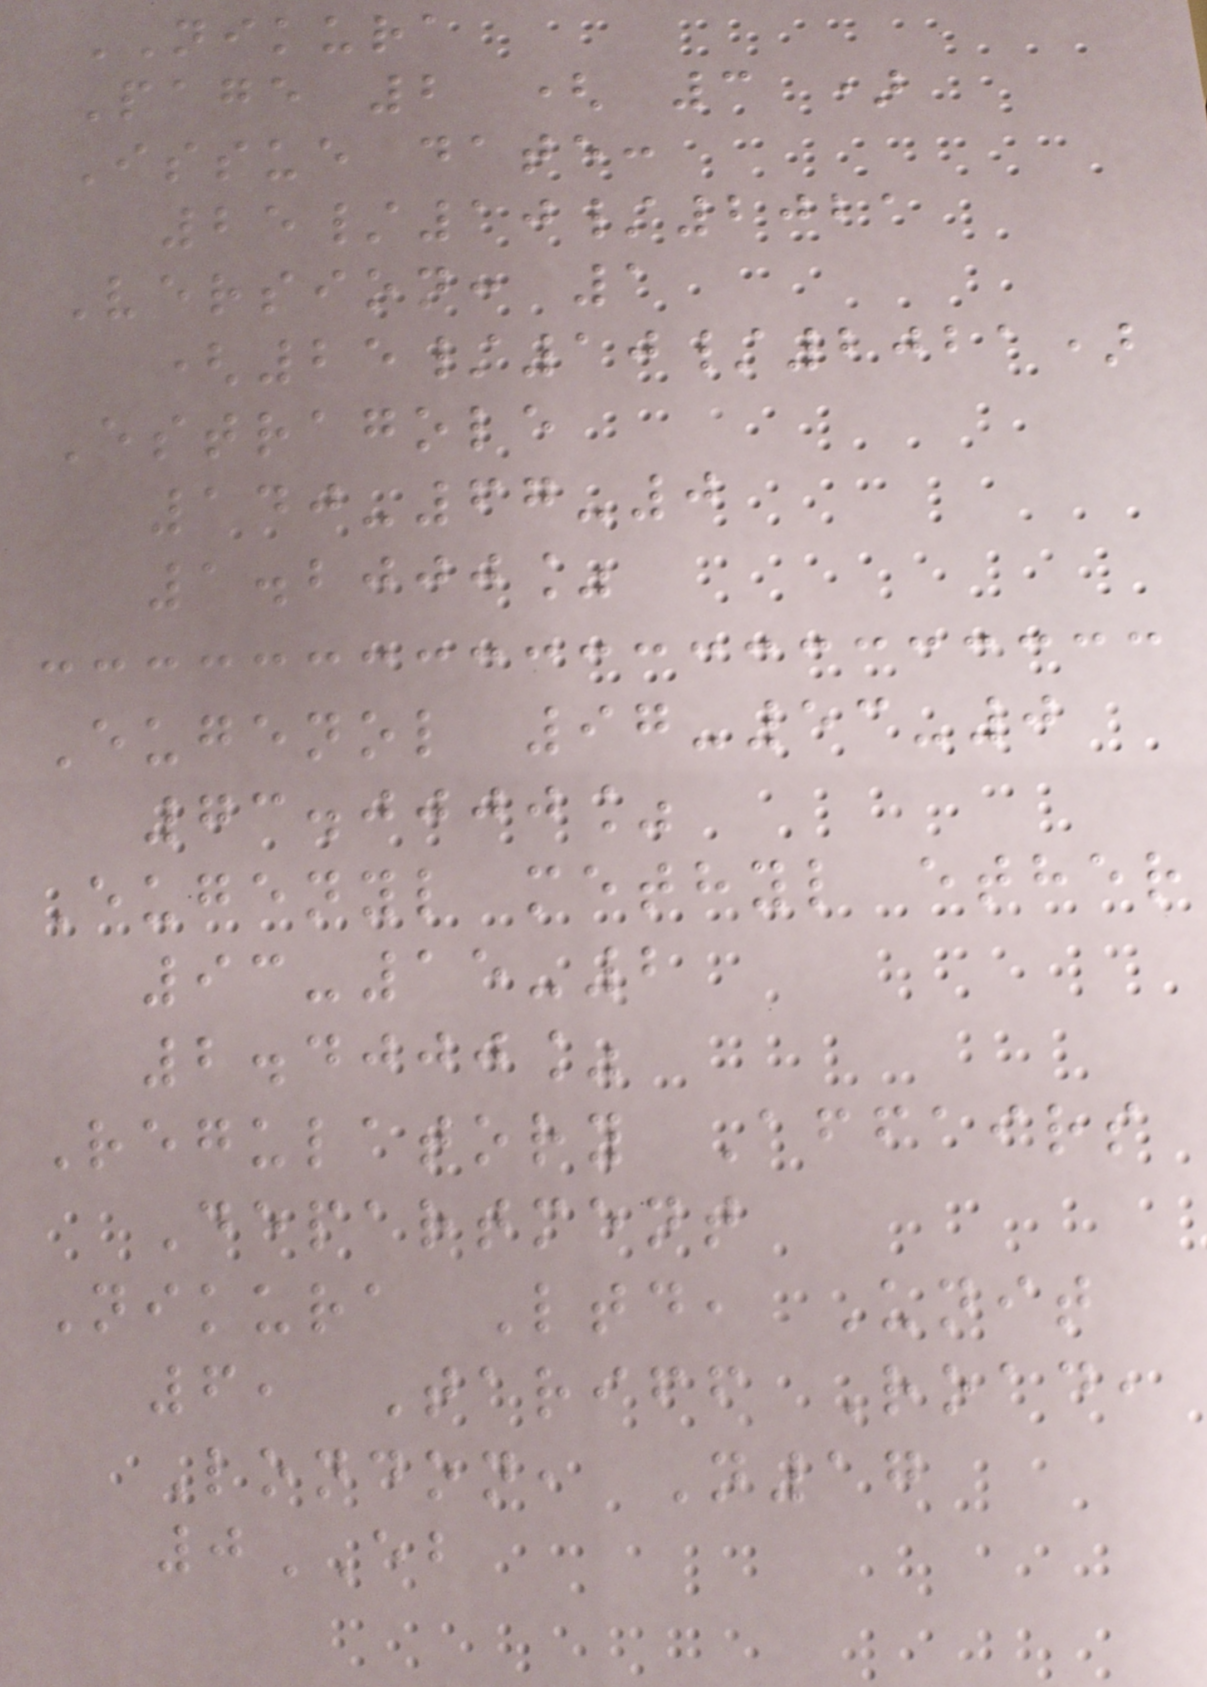NIKURA
Page 2 ( 3 )
Issue date:
25/10/2021
Version: 1
(25/10/2021)
Estragole
140-67-0
1.2000%
Eugenol 97-53-0
73.0000%
Eugenyl methyl ether
93-15-2
2.4000%
Regulatory Affairs
Department
Nikura Ltd, Unit
6, Tariff Road,
London, N17
0EB
